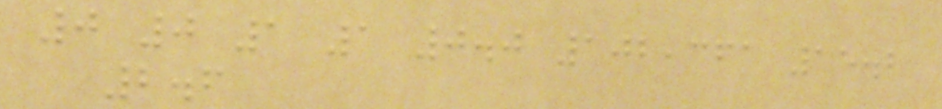0 0 1 1 0.0 102,361 15.2
2.6
